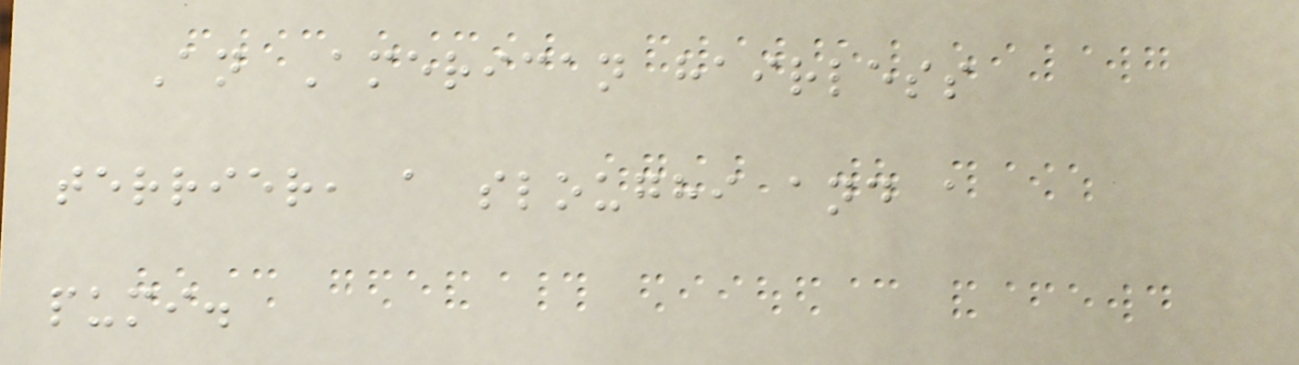An American hairless
terrier, a sloughi and a
pumi.
